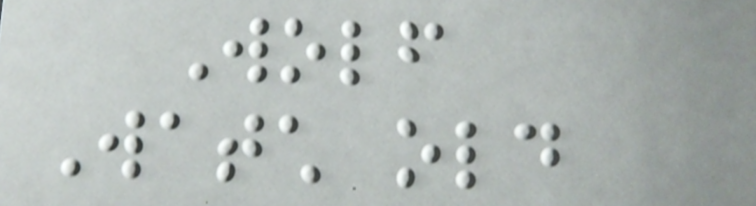Wolf
Watch old
